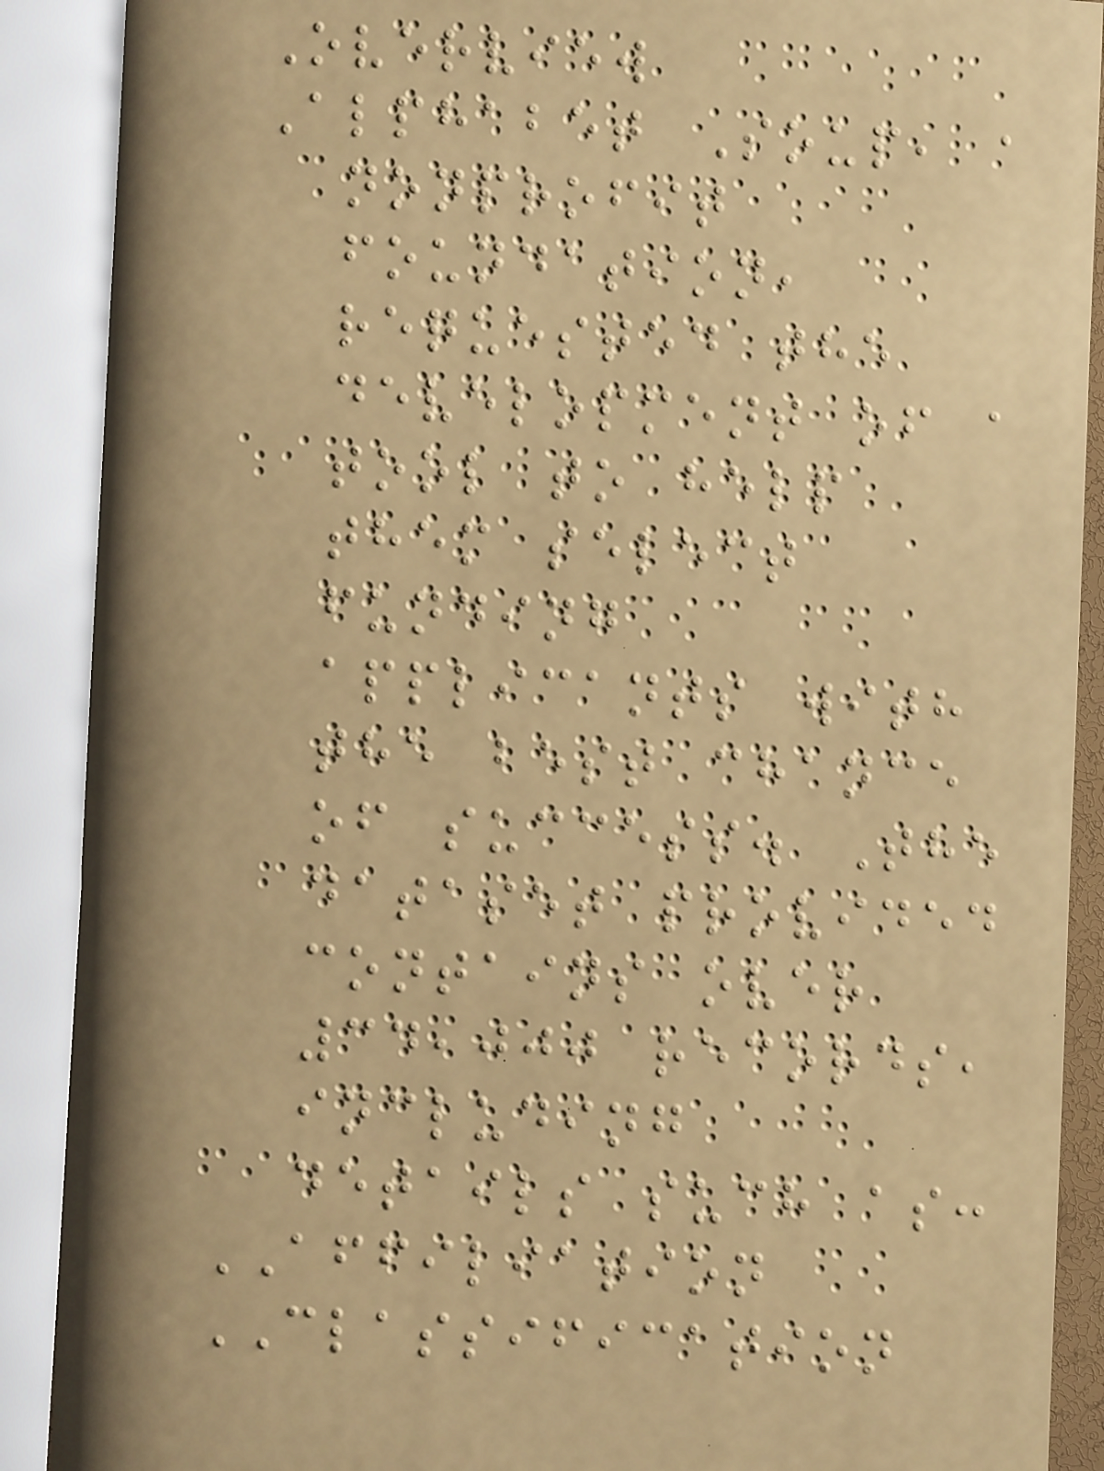Overview
Alphabet Soup, a
nonprofit
foundation,
requested the
development of a
tool to help
them select
funding
applicants with
the best chance
of success. The
dataset provided
contains over
34,000 records,
including
details such as:
AFFILIATION
CLASSIFICATION
